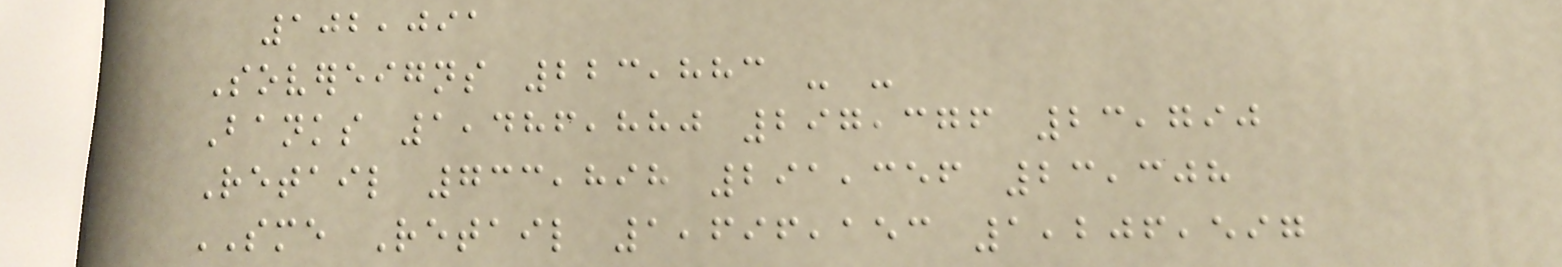102,091
Sovereigns 223,883 - -
Banks 1,486,880 297,376 23,790
Retail 733,898 291,356 23,308
SME Retail 1,696,153 1,206,597
